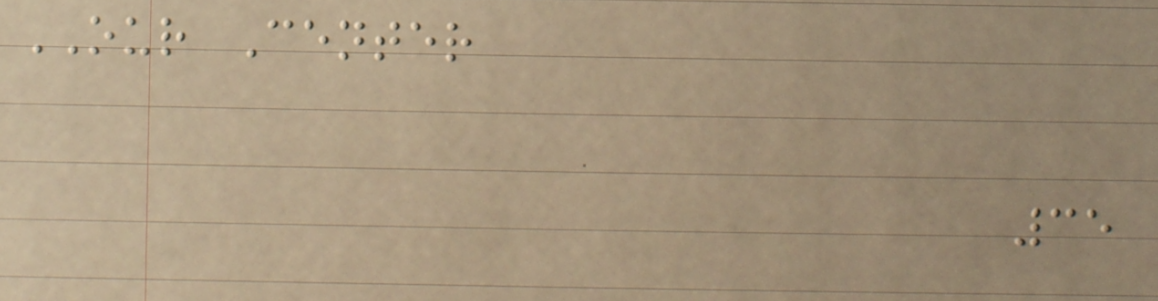OUR Center
35
